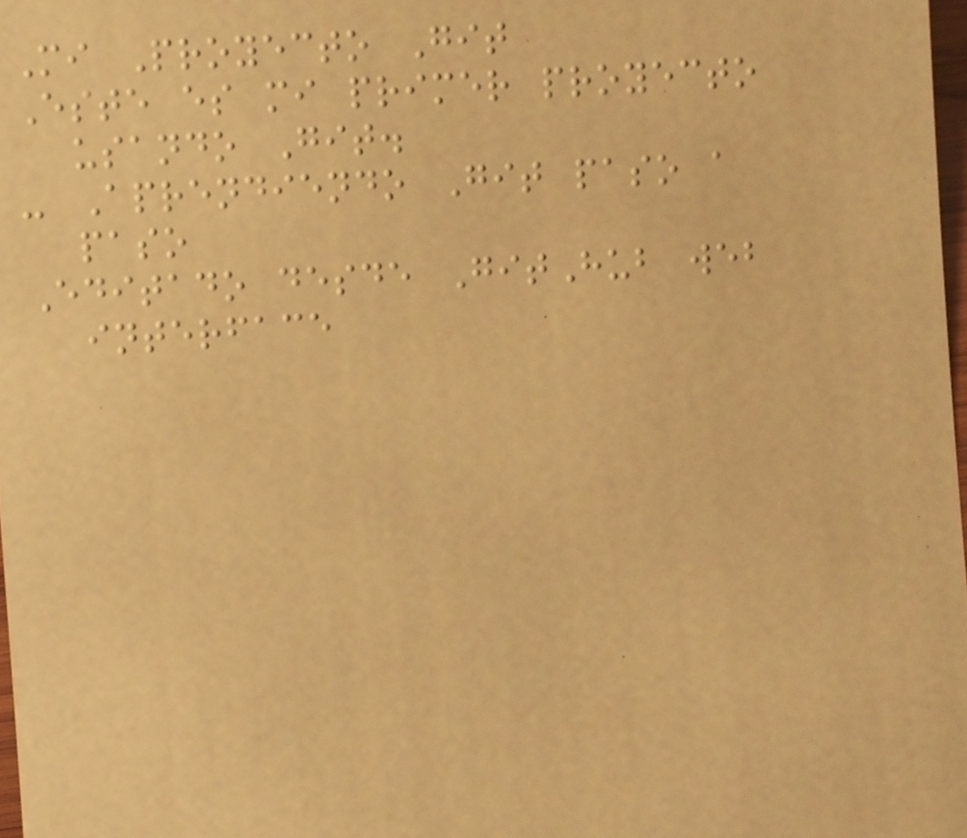Mi Proyecto Git
Este es mi primer proyecto
usando Git.
- Aprendiendo Git paso a
paso
Editado desde GitHub web
interface
